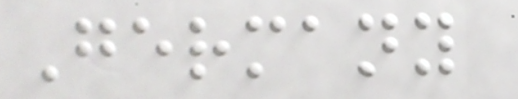Germany
